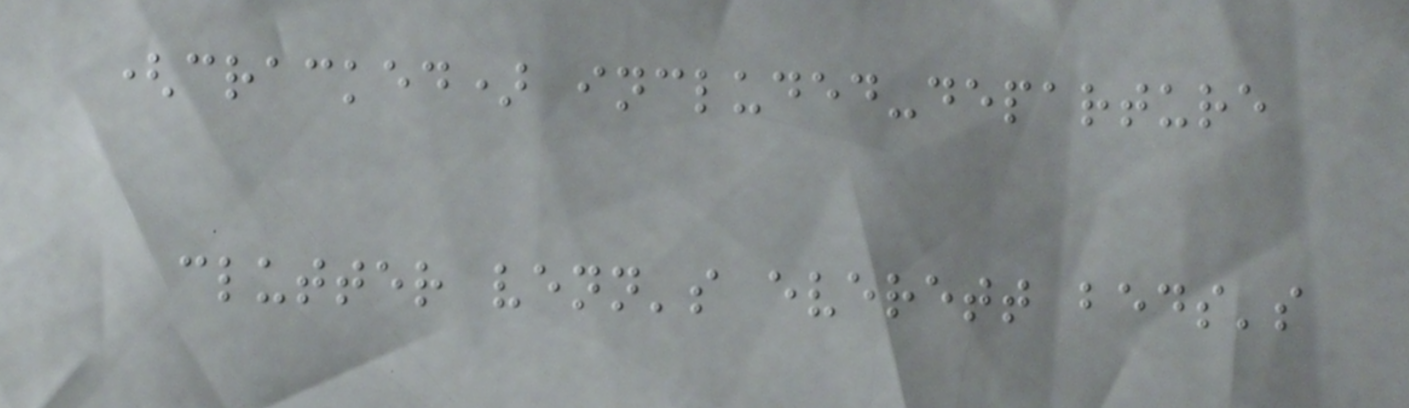(cracked) included-departure
clutter venn's everett beds's
